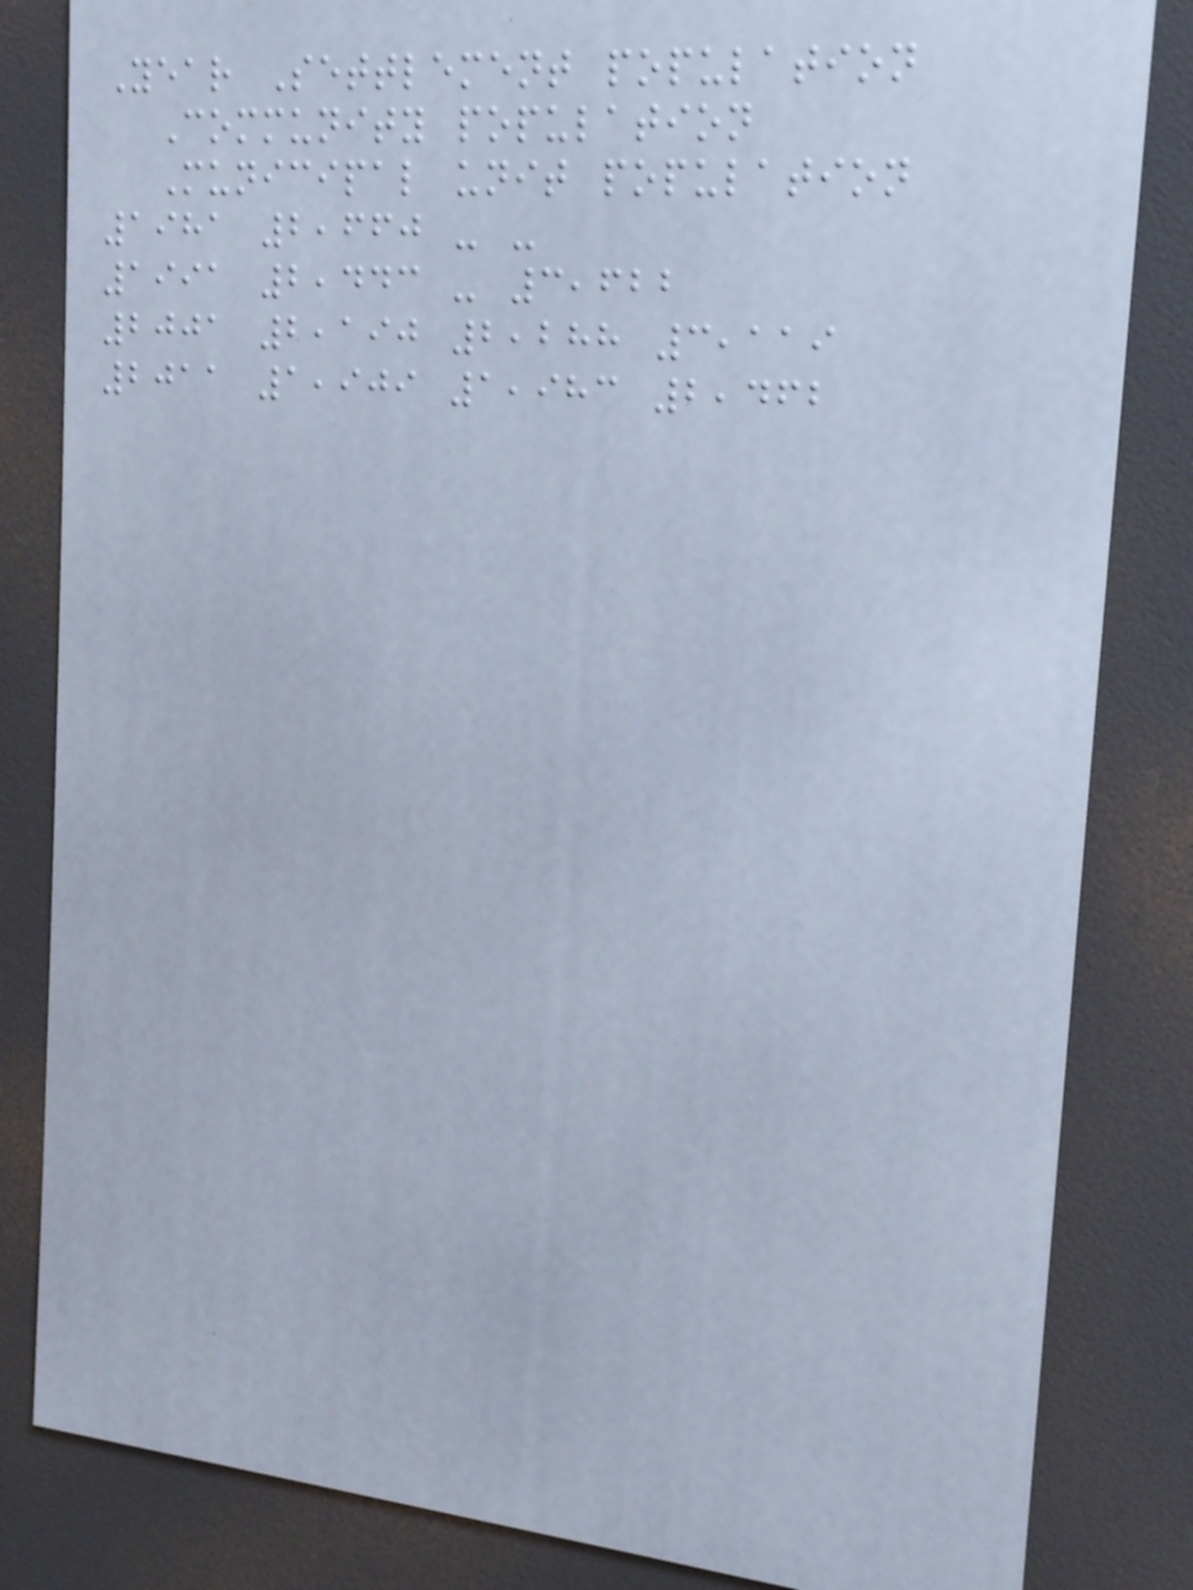Year Settlement population
Community population
Municipal unit population
1981 2,660 - -
1991 2,443 - 3,622
2001 2,190 2,288 3,119
2011 1,909 1,983 2,462
